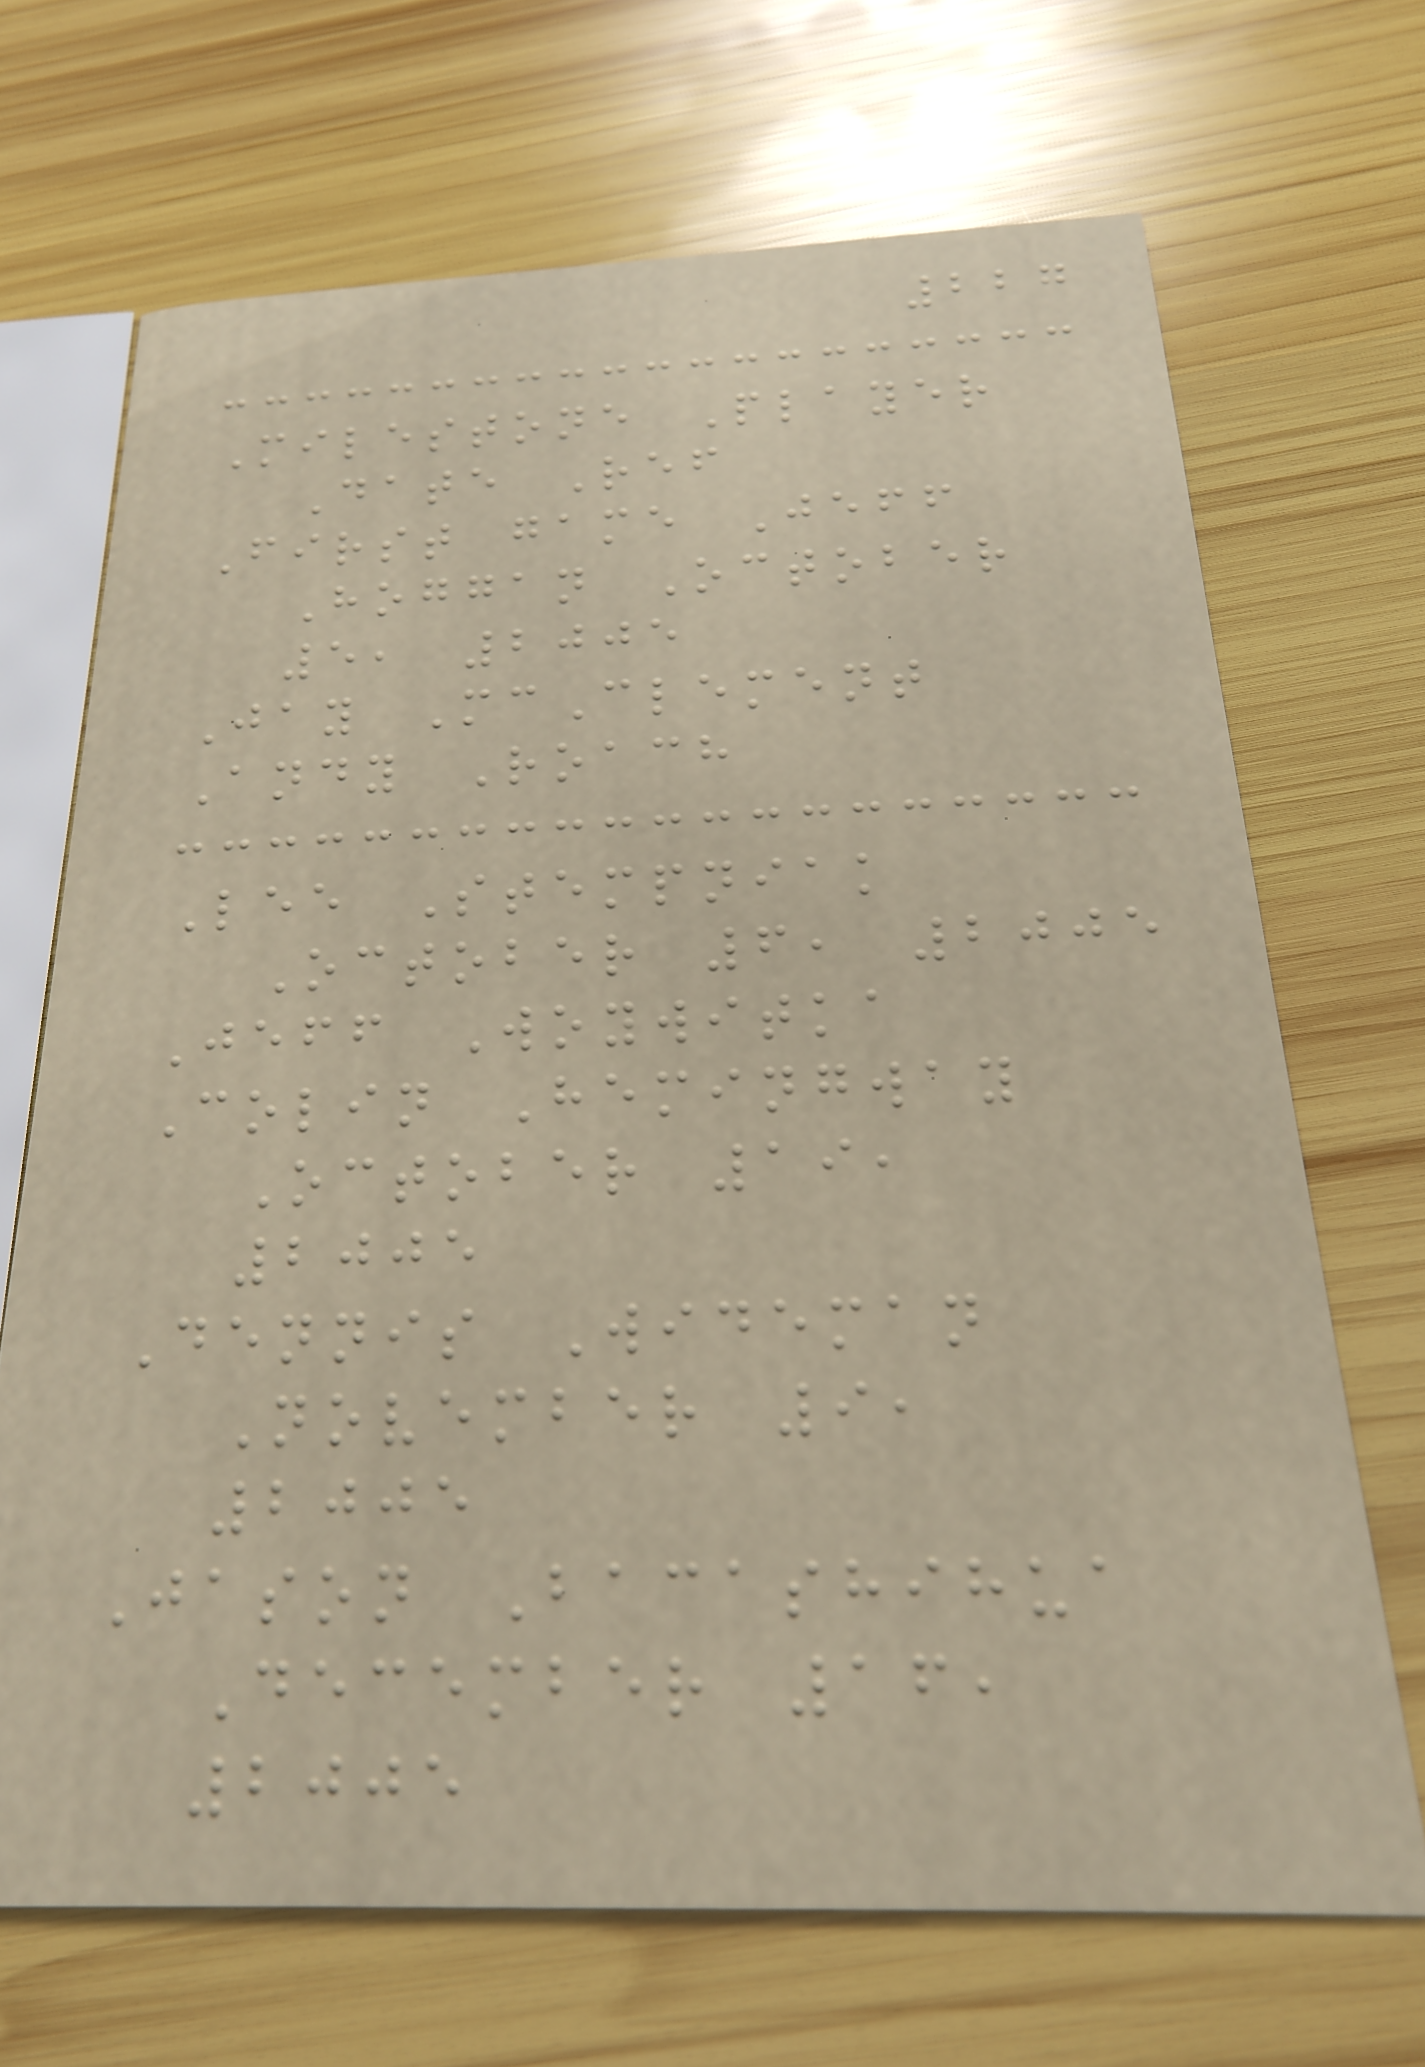227
Milestone Player
Date Ref
First game Jeff
Hoggan October
5, 2005
Jay McClement
Andy Roach
Lee Stempniak
October 6, 2005
Jeff Woywitka
Colin Hemingway
October 19,
2005
Dennis Wideman
November 9,
2005
Jason Bacashihua
December 16,
2005
